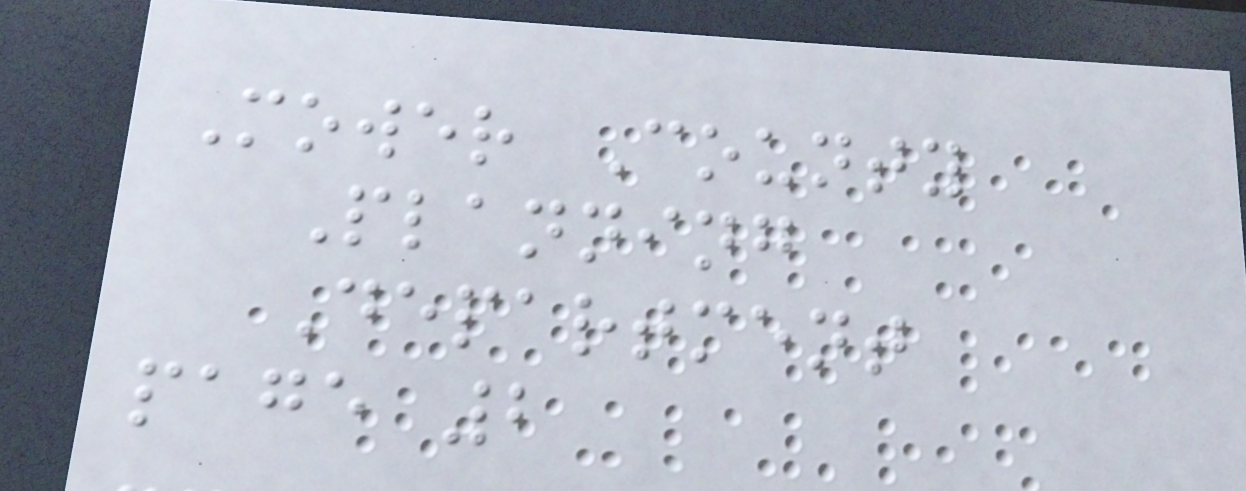Mower County
Planning
Department
page 2
